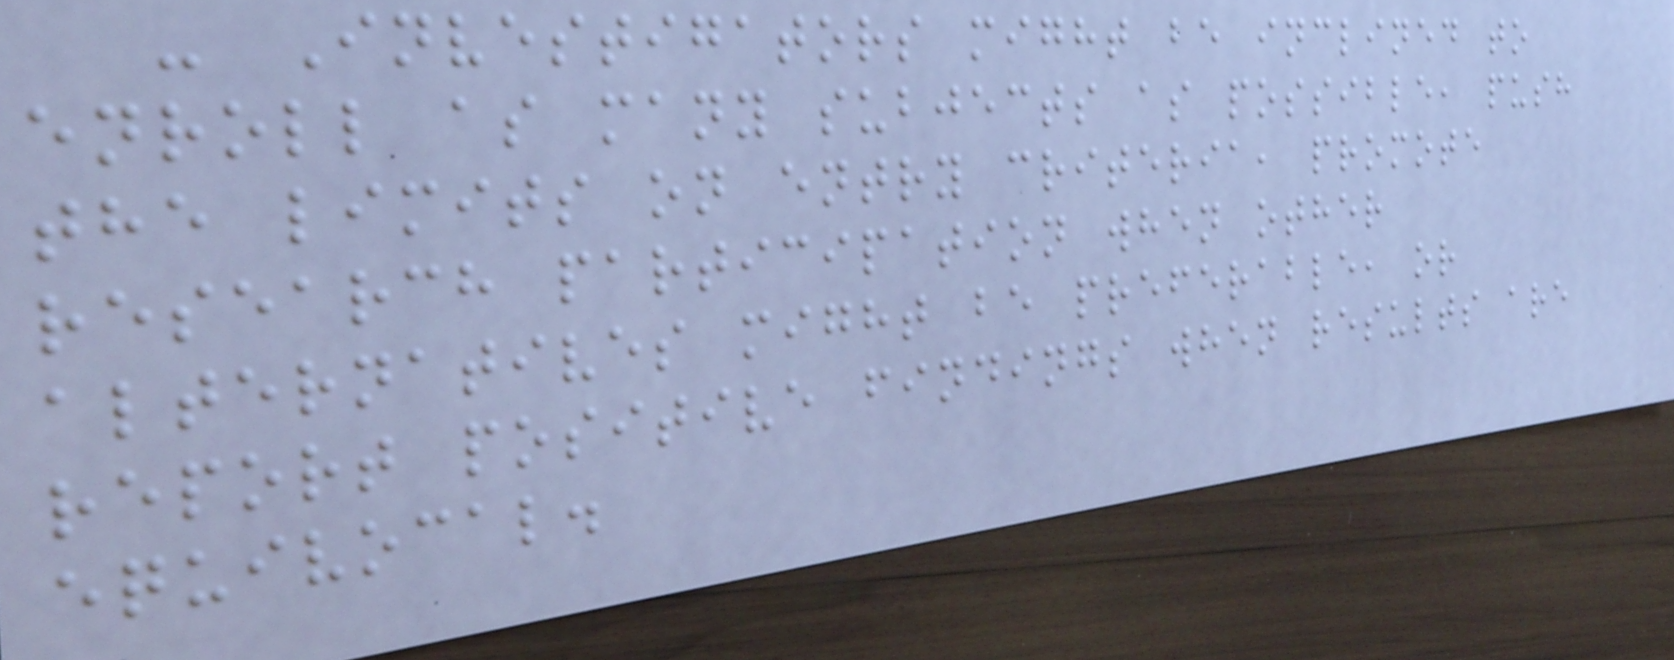- Investigators might be inclined to
enroll as many subjects as possible, push
the limits on entry criteria, promote
research participation when other
alternatives might be preferable, or
report positive findings when results are
equivocal.
